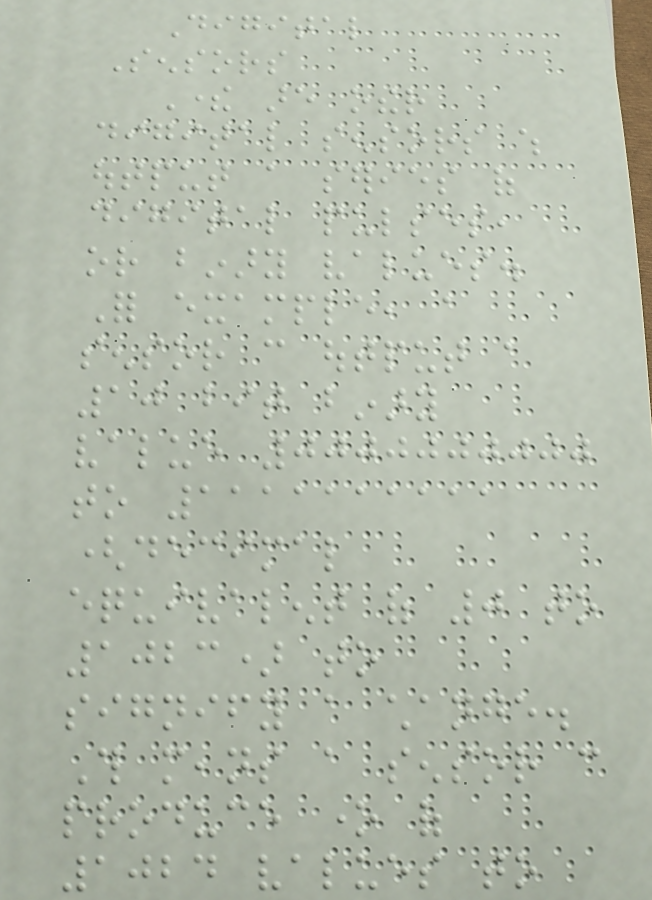Digital
Sensors
There are other
digital sensors which
output a series of
digital pulses,
or binary values.
For example, a
sensor can output a
10 bit binary
value 0000000000
to 1111111111
(decimal
equivalent of 0 to
1023) to
signify a change.
This means a sensor can
produce one of
1024 values to
